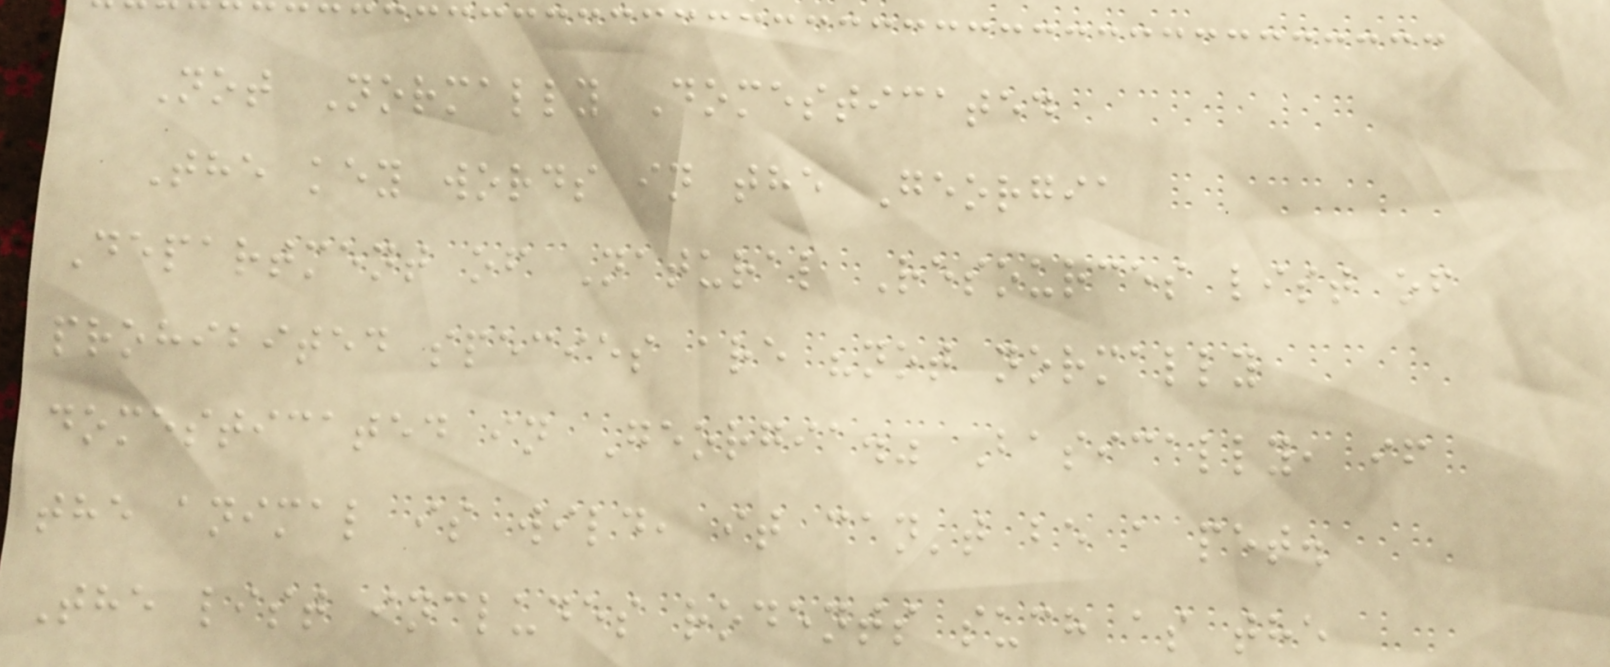Not Normally Domesticated
The key words in the Georgia
Department of Natural Resources list of
prohibited species are "not normally
domesticated in Georgia." Basically, if
the animal is wild, it can't be a pet.
The list includes rodents such as the
